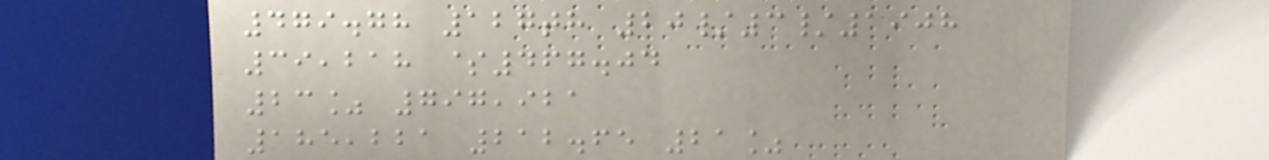479.78 127th 20/3/1908
39,218 $467.04
23% 797,921
185,221 212.65 21%
